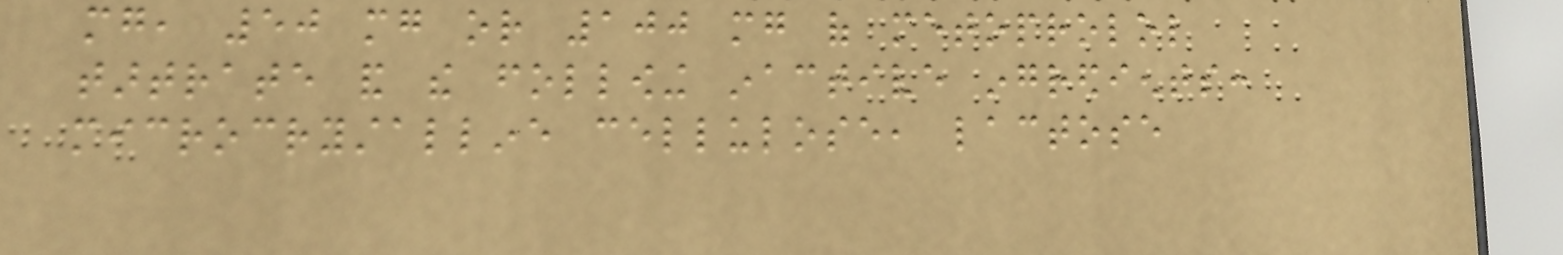mg, 50 mg or 100 mg of metoprolol
tartrate and the following inactive ingredients:
microcrystalline cellulose, lactose
